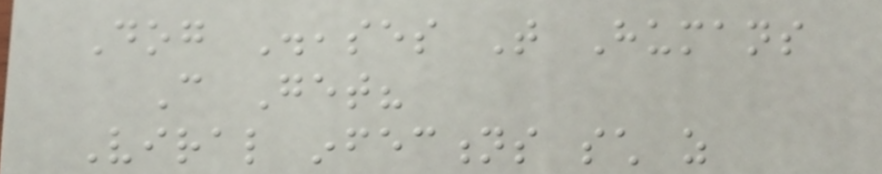Dog Diseases That Humans
Can Get?
Viral infections such as
